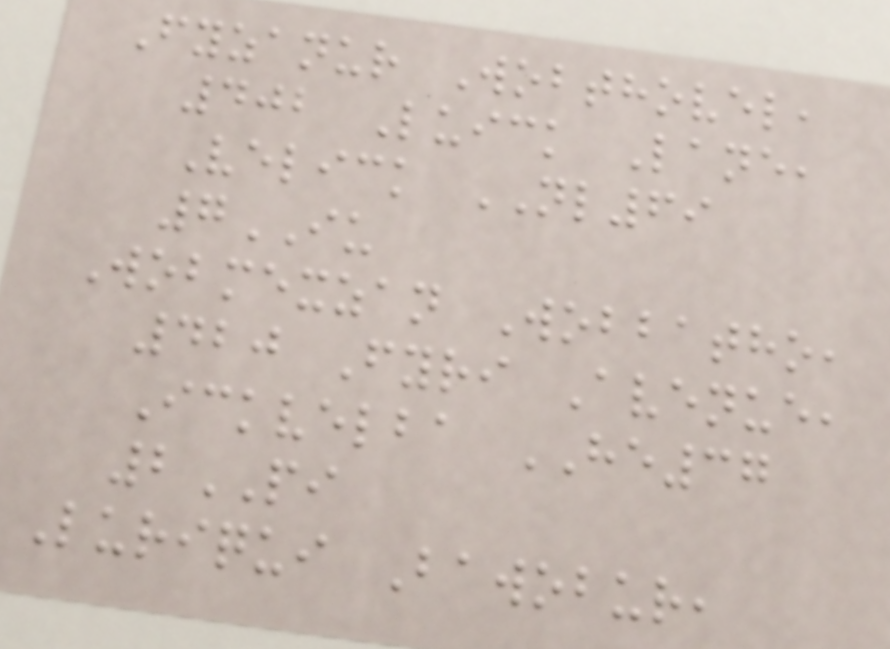Fyzanur Wobthovel,
402 Luick Lane,
Velick NL69
7IU
Wobmexzan Wobbatho,
420 Fyri Avenue,
Ickvelba HE37
2PI
Luriqui Bawobur,
